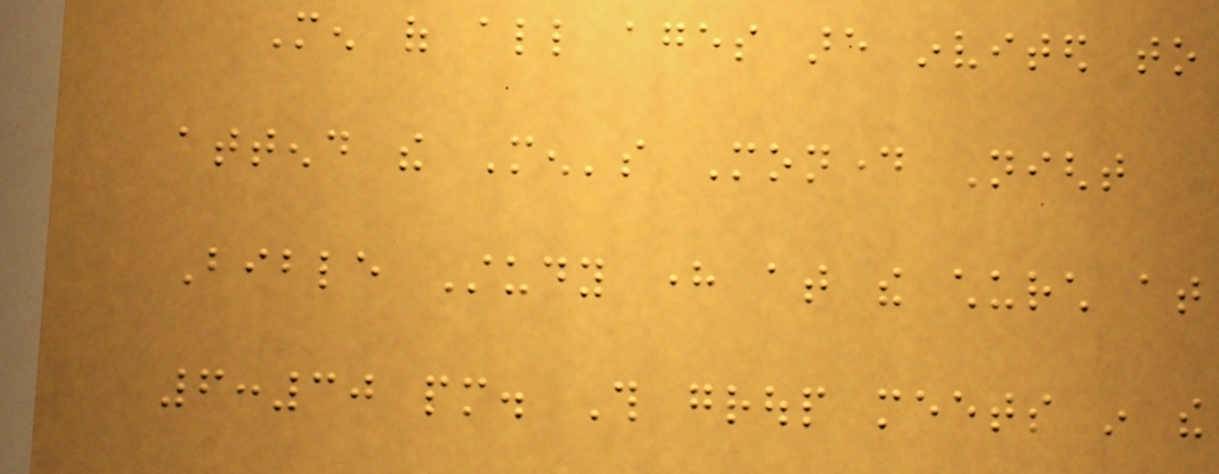Men of all ages are invited to
attend the Men's Monday Night
Bible Study here at the church at
6:30 pm. This group meets in the
